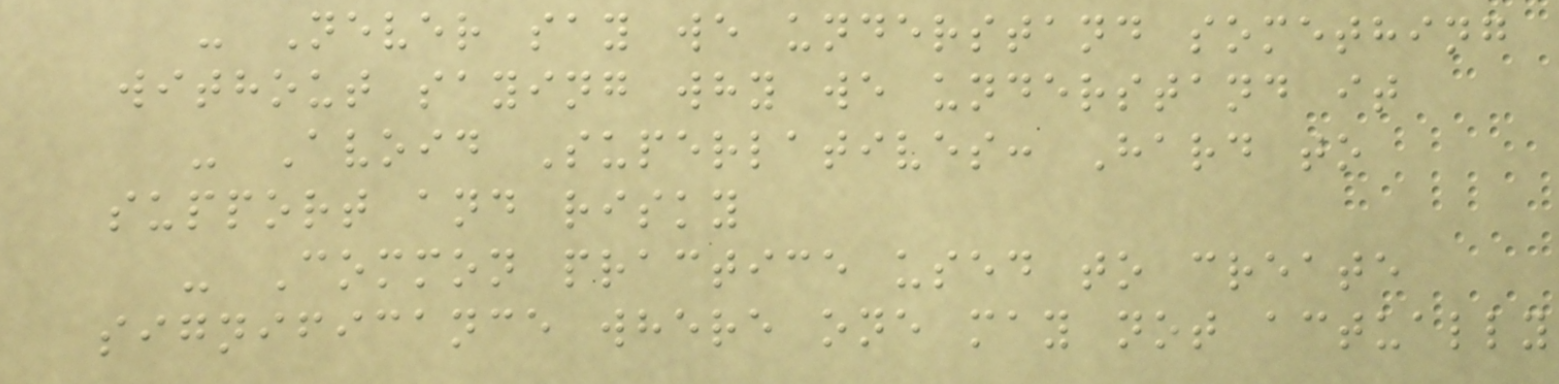- Never say we understand something
without saying why we understand it
- Avoid Superlatives: Hard to
support and risky
- Common practice used to create
significance where one may not actually
